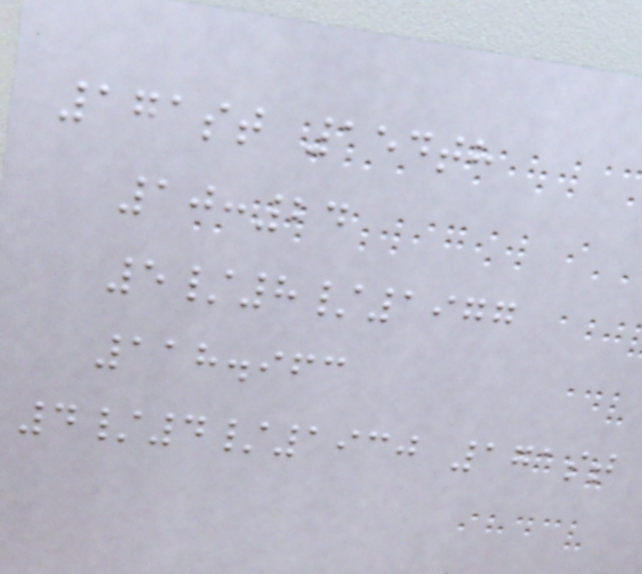171st 154th
10:24
5/8/1977
118.963
4/4/1930 171st
